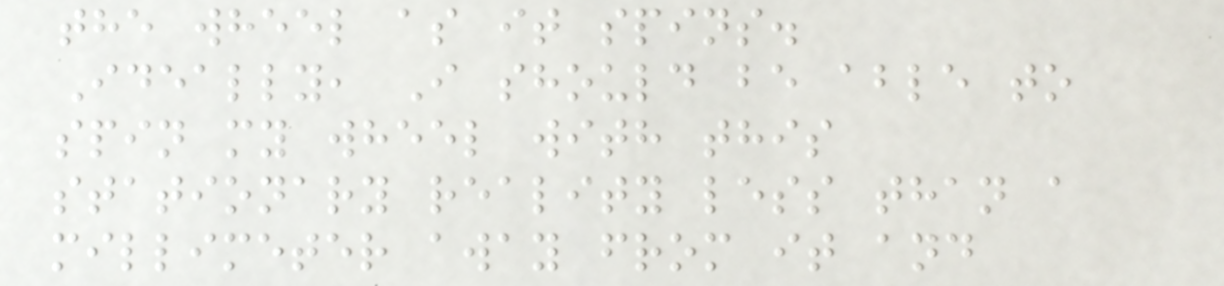the wheel as it spins.
Ideally, I should be able to
spin my wheel with this
stationary reality less than a
millimeter away from it and
